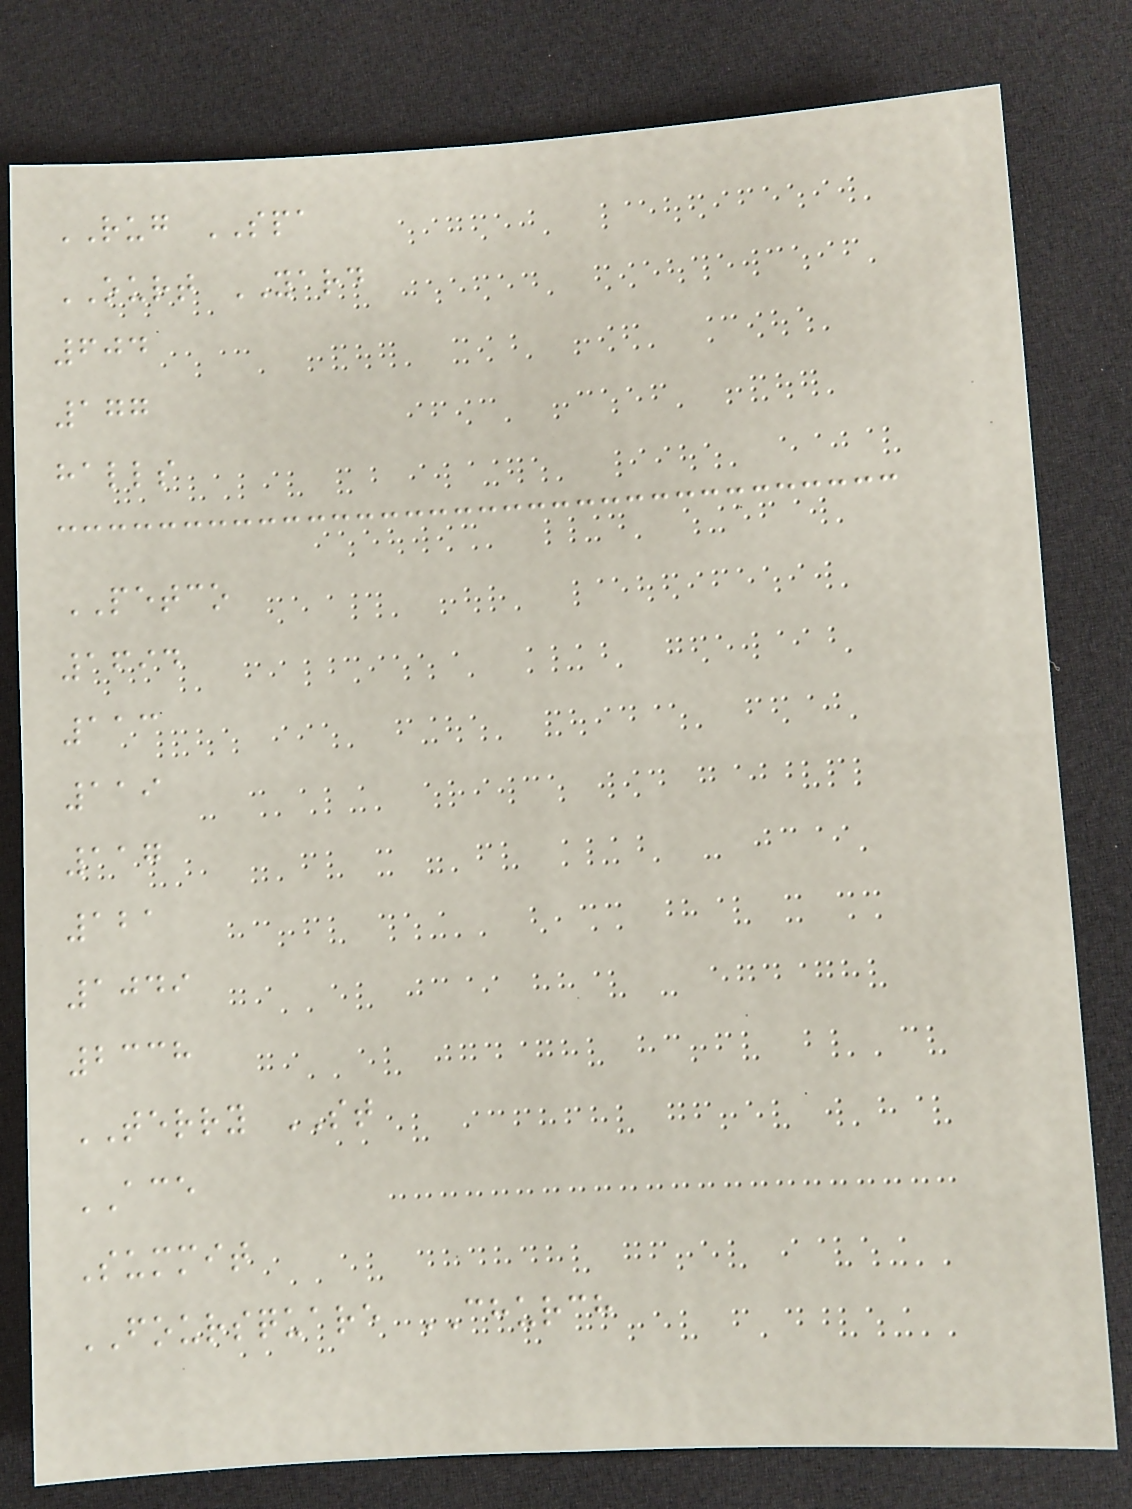RUG SPA
OURT YARD
604
177
halls
PETCO
1694
113
119
117
121
1049
2338
TERRY ST
ACE
Summit
FOURSQUARE CHURCH
